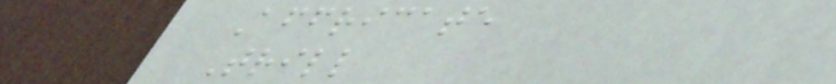Affricate
Trill
